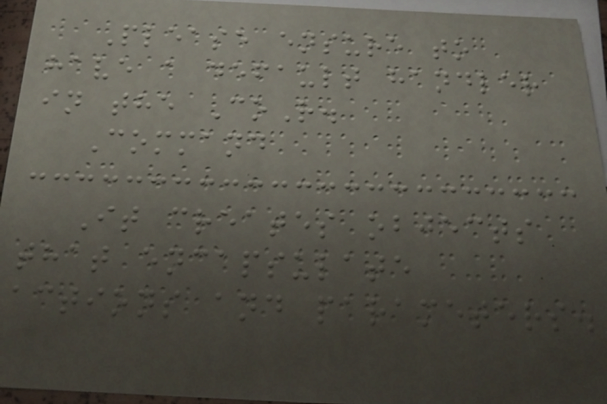Please ensure to
have a default handler
in the CoR.
Command
It creates objects
that encapsulate
actions and parameters.
